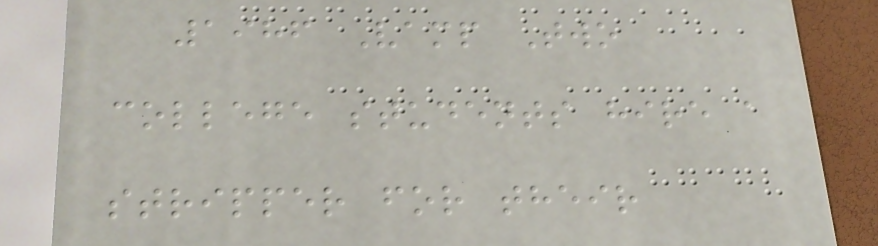1986 Vamp Two
college students hire a
stripper for their
